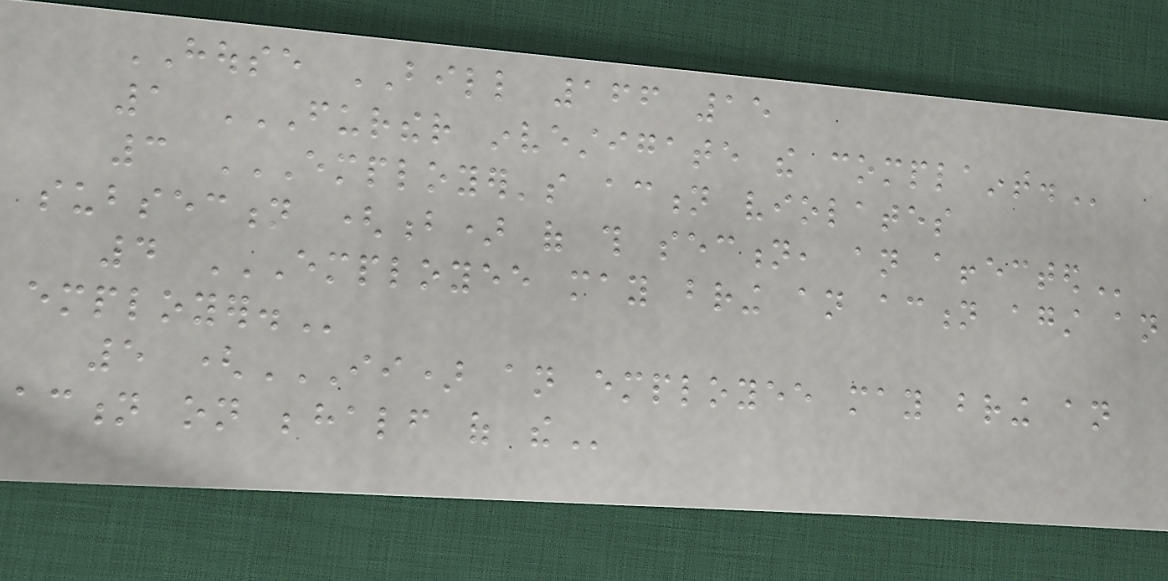HOUSE BILL 166 15
1 FURTHER INVESTIGATE THE COMPLAINT.
3 EMPLOYER'S ACTION VIOLATES
SUBSECTION (B) OF THIS SECTION, AN AFFECTED
4 EMPLOYEE MAY BRING AN ACTION AGAINST AN
EMPLOYER.
5 (II) AN EMPLOYEE MAY BRING AN
ACTION ON BEHALF OF THE
